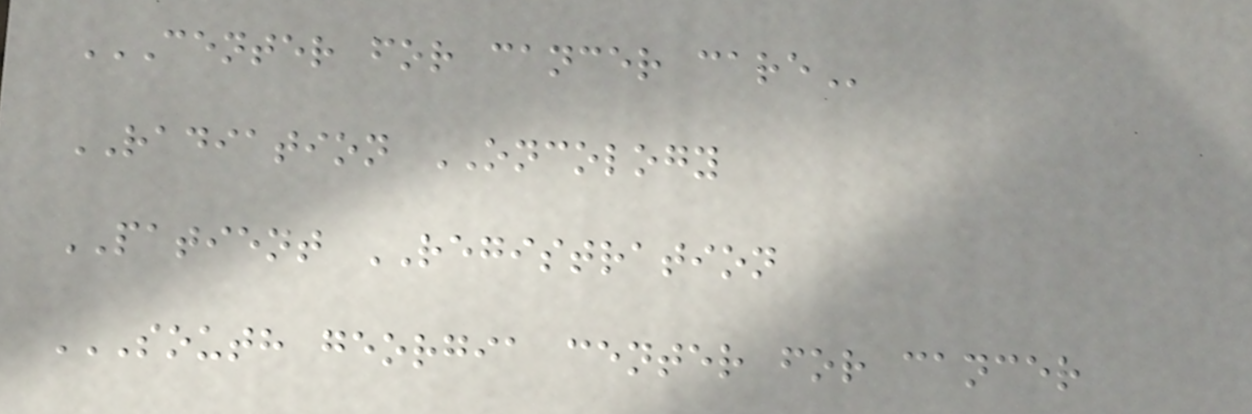CENTER FOR CANCER CARE
RADIATION ONCOLOGY
PATIENT REGISTRATION
SOUTH GEORGIA CENTER FOR CANCER
